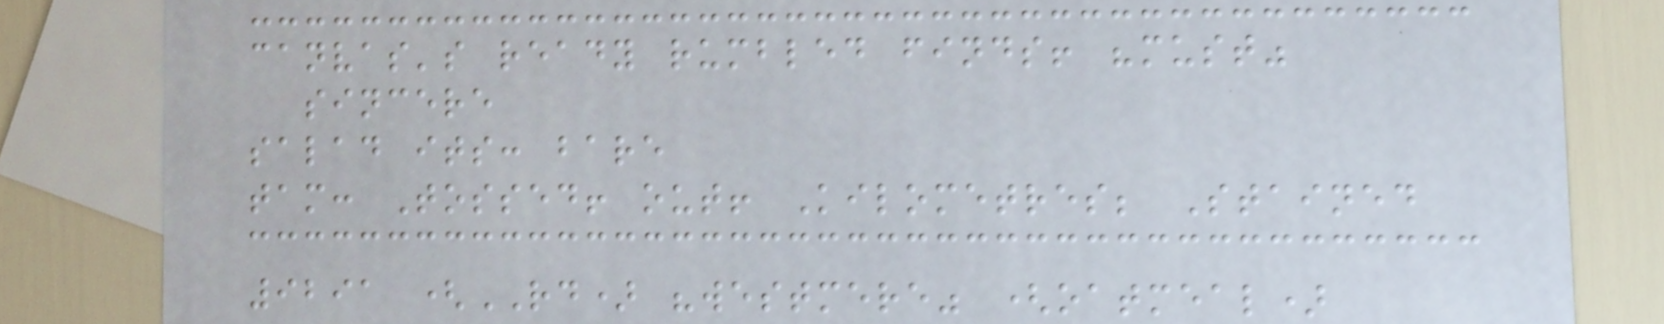canvas's ready rumbled finds! "must"
sincere
salad its: bare
tam: Tossed! out! Kilometres; Stained
9291 (RD) "westmere" (oatmeal)
